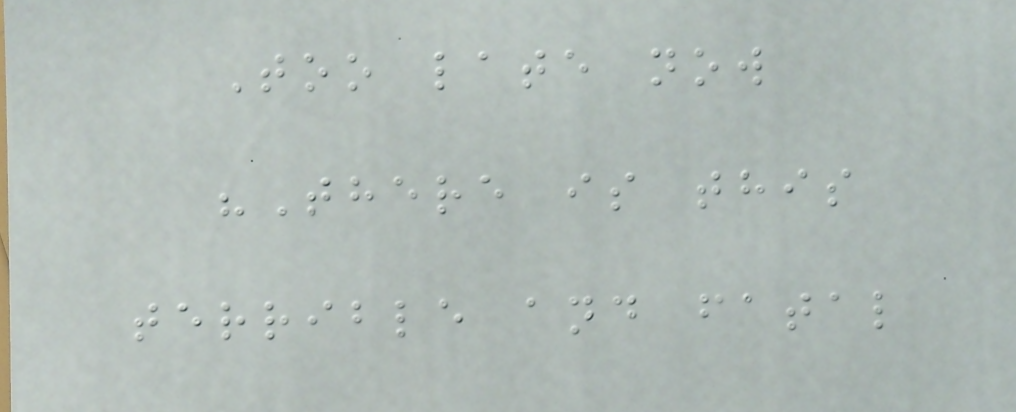Too late now
"There is this
terrible and fatal
